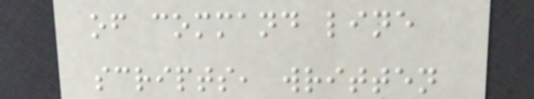of command line
scripts, written
